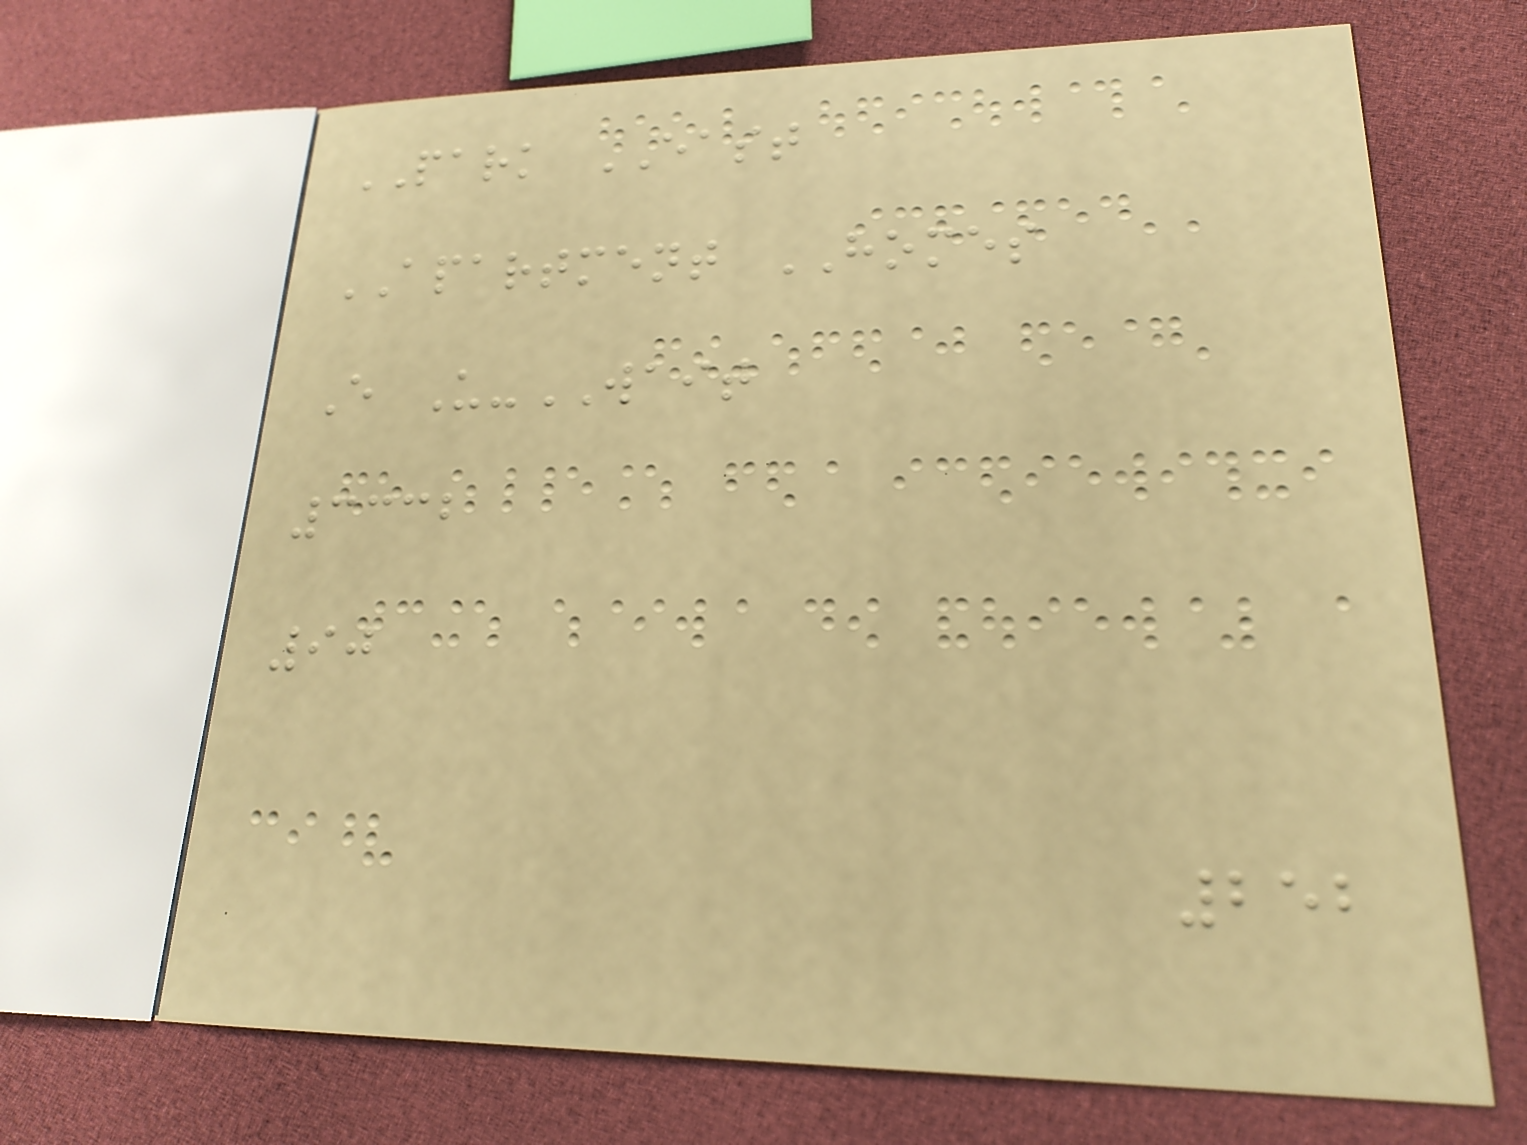PARK EAST
APARTMENT HOMES
E U-WAIT
3332
90
252
